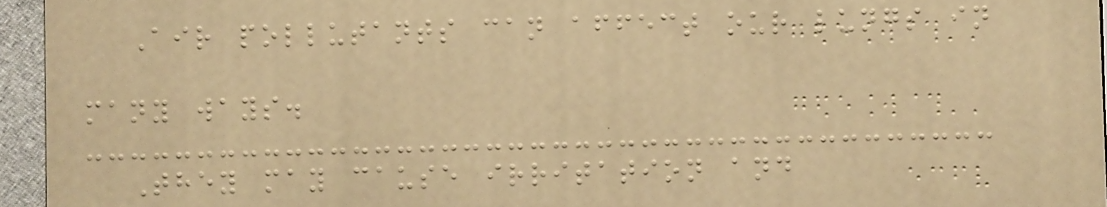Air pollutants can affect our lungs in
many ways.
They may cause irritation and
